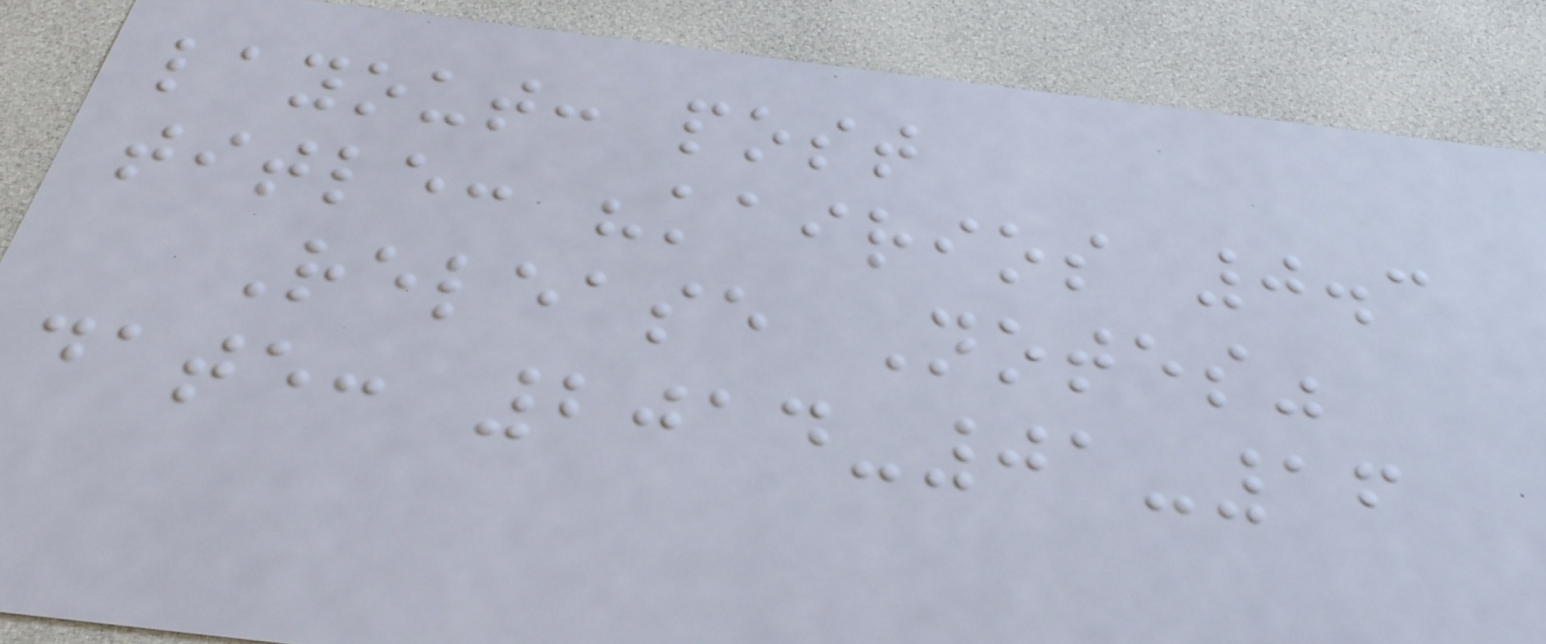layout: post
title: "kairios 0.3
Release Notes"
date: 2014-01-16
